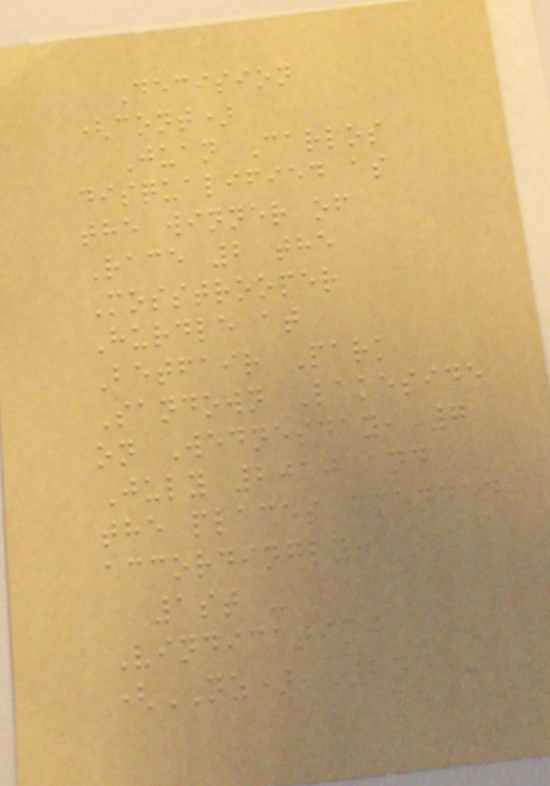Decision
(cont)
Juan Carlos
disqualified as
the winner of
Race 2 the
Mosstrooper
Hurdle at
Betfair Park
Sandown Lakeside
on Wednesday, 7
July 2010 and
the places amended
accordingly:
1st -
Vindicating
(NZ), 2nd -
